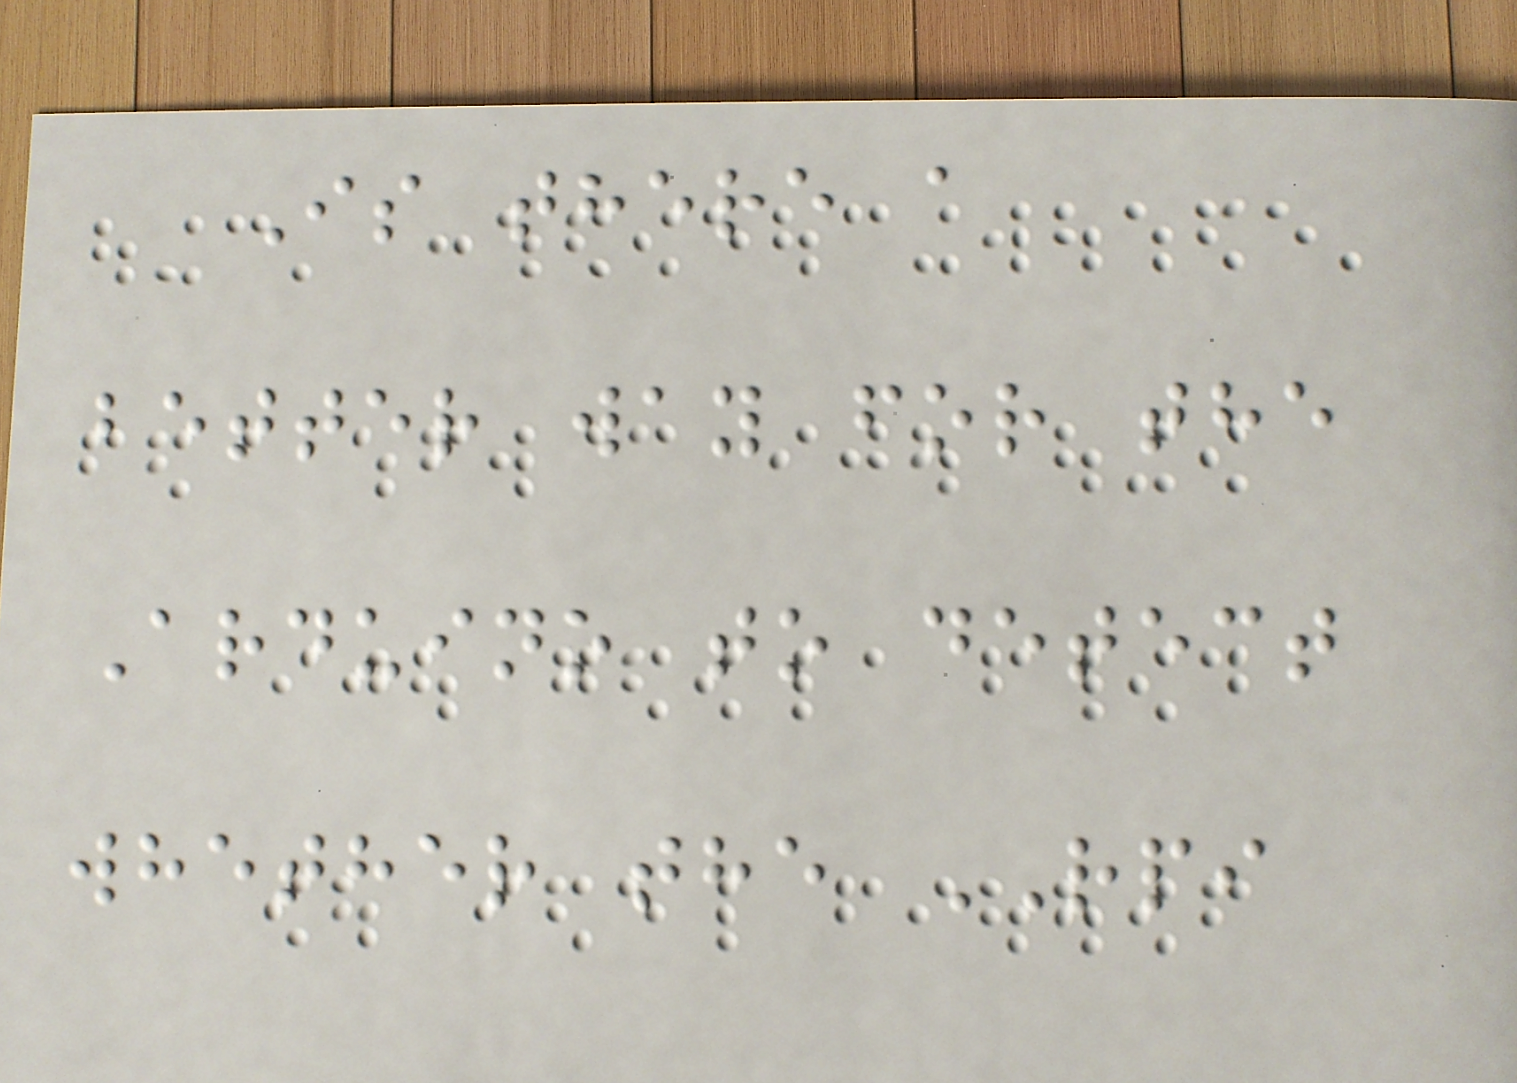Is there a
better way for the
Arduino to detect
whether the RPI
